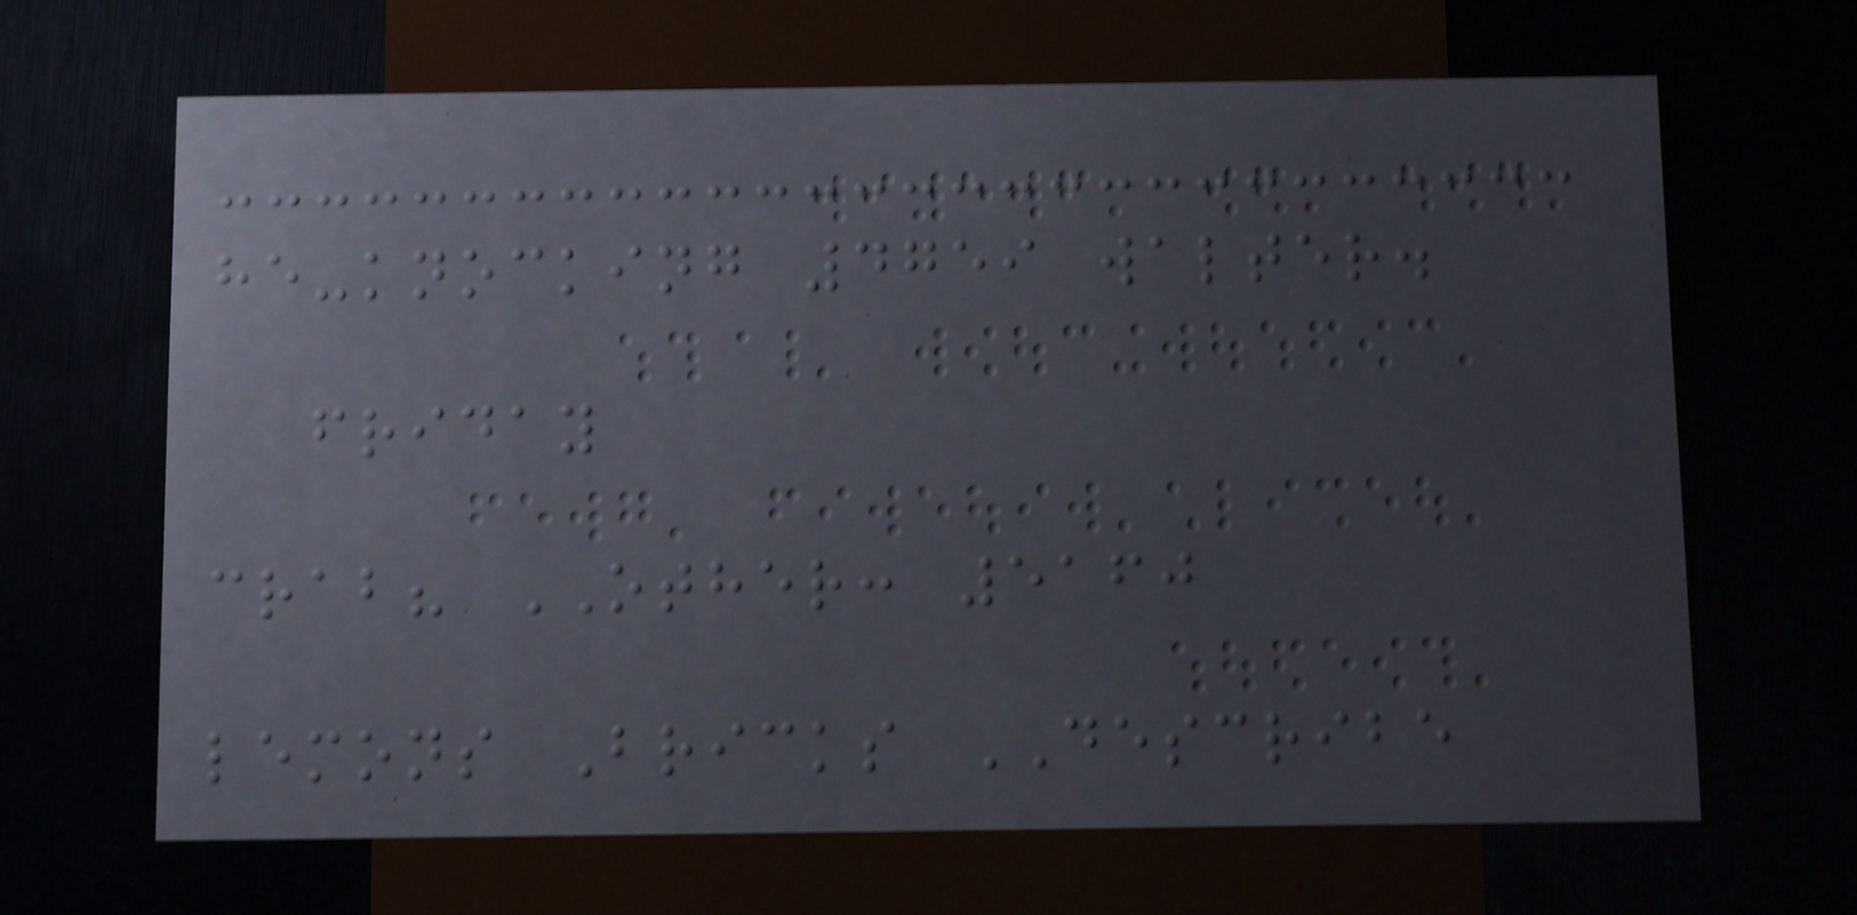he-knocking 4759 walter.
friday
crab? OTHER: 5160
lemons Bricks DESCRIBE
